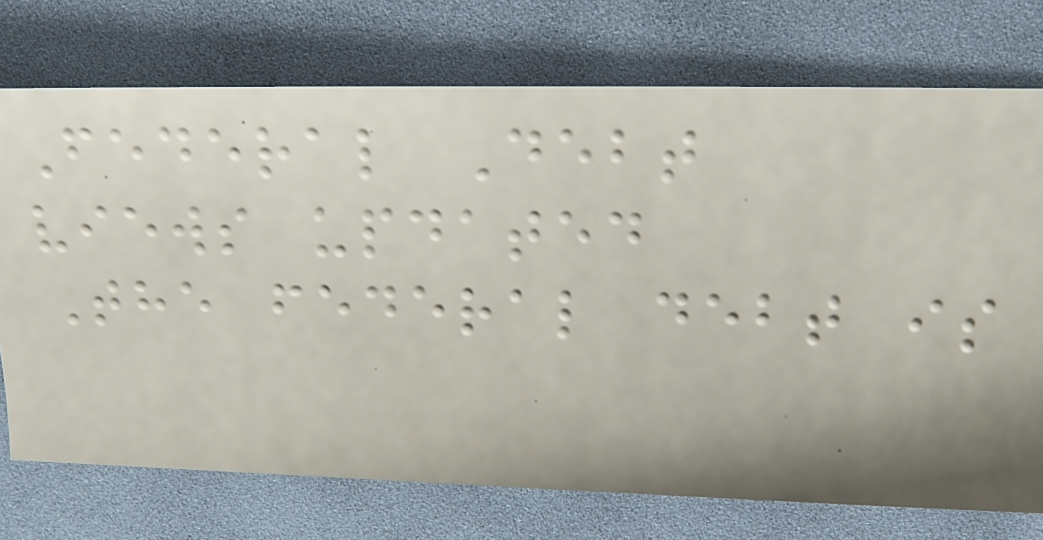Federal Debt
views updated
The federal debt is
